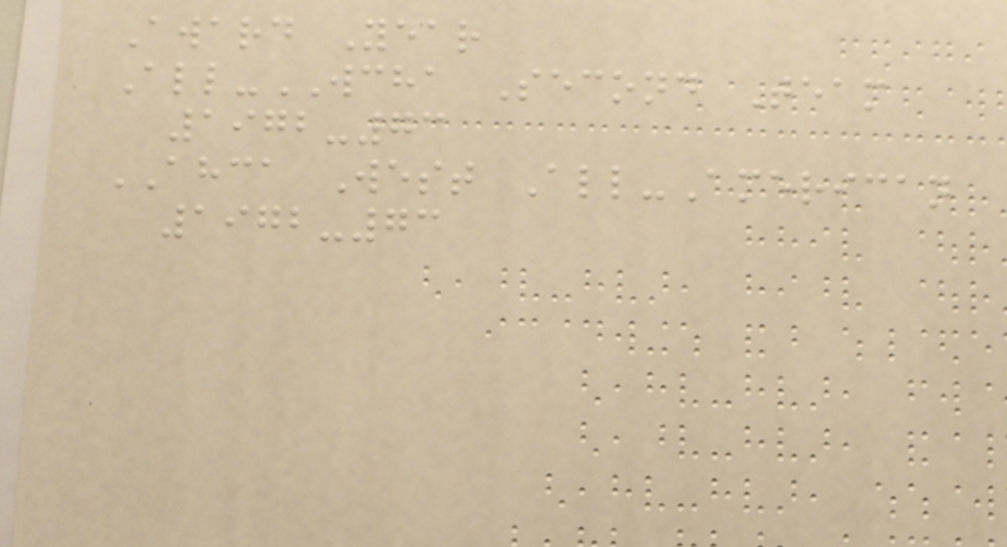Award Year
All-WCHA Second Team
1972-73
AHCA West All-American
1972-73
